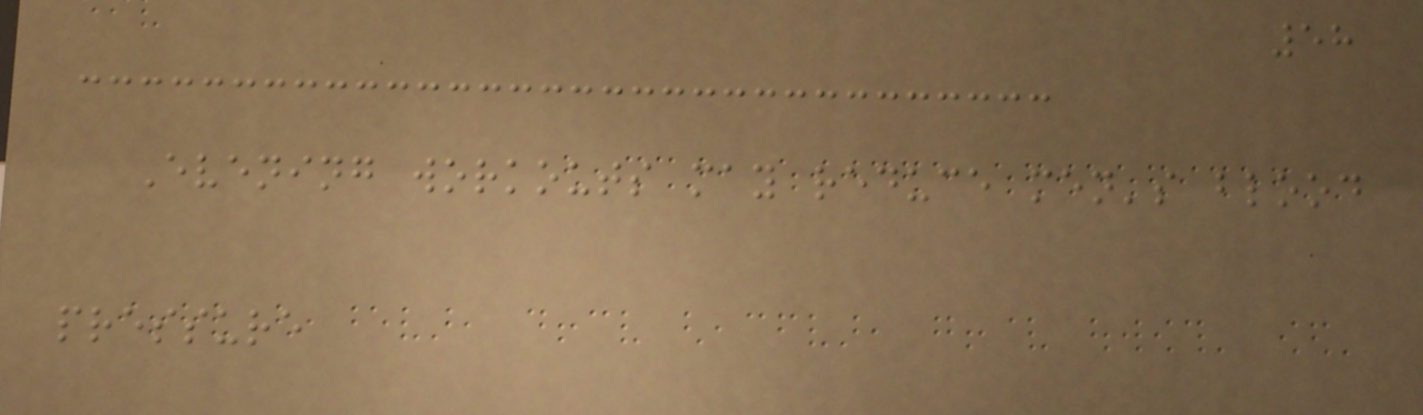58
Evening workouts may reduce men's blood
pressure
